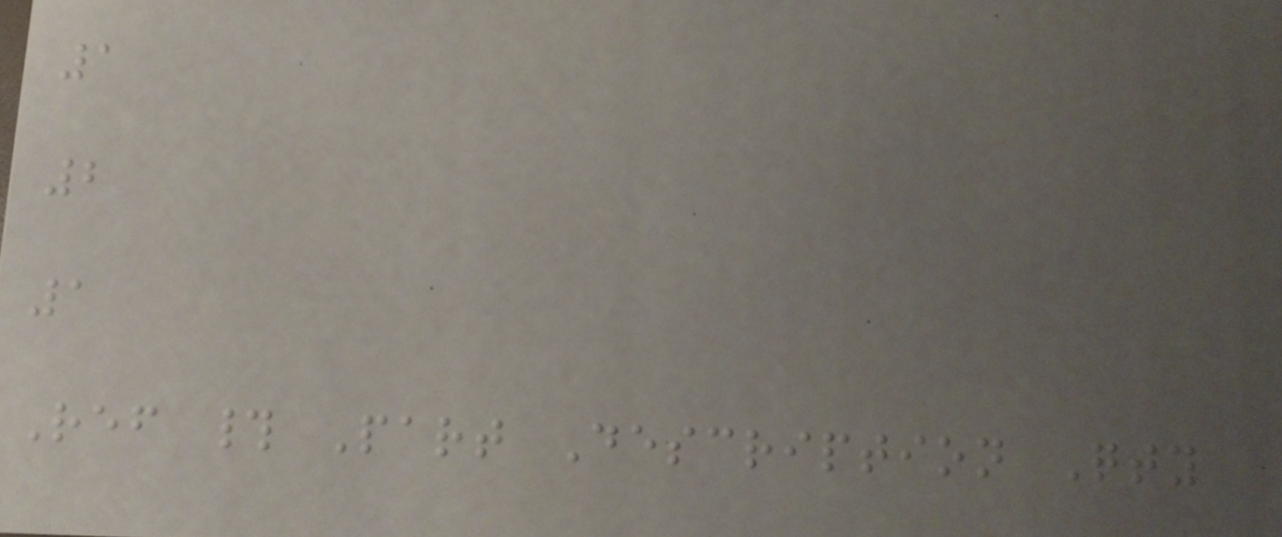1
2
1
Ref # Part Description Qty
